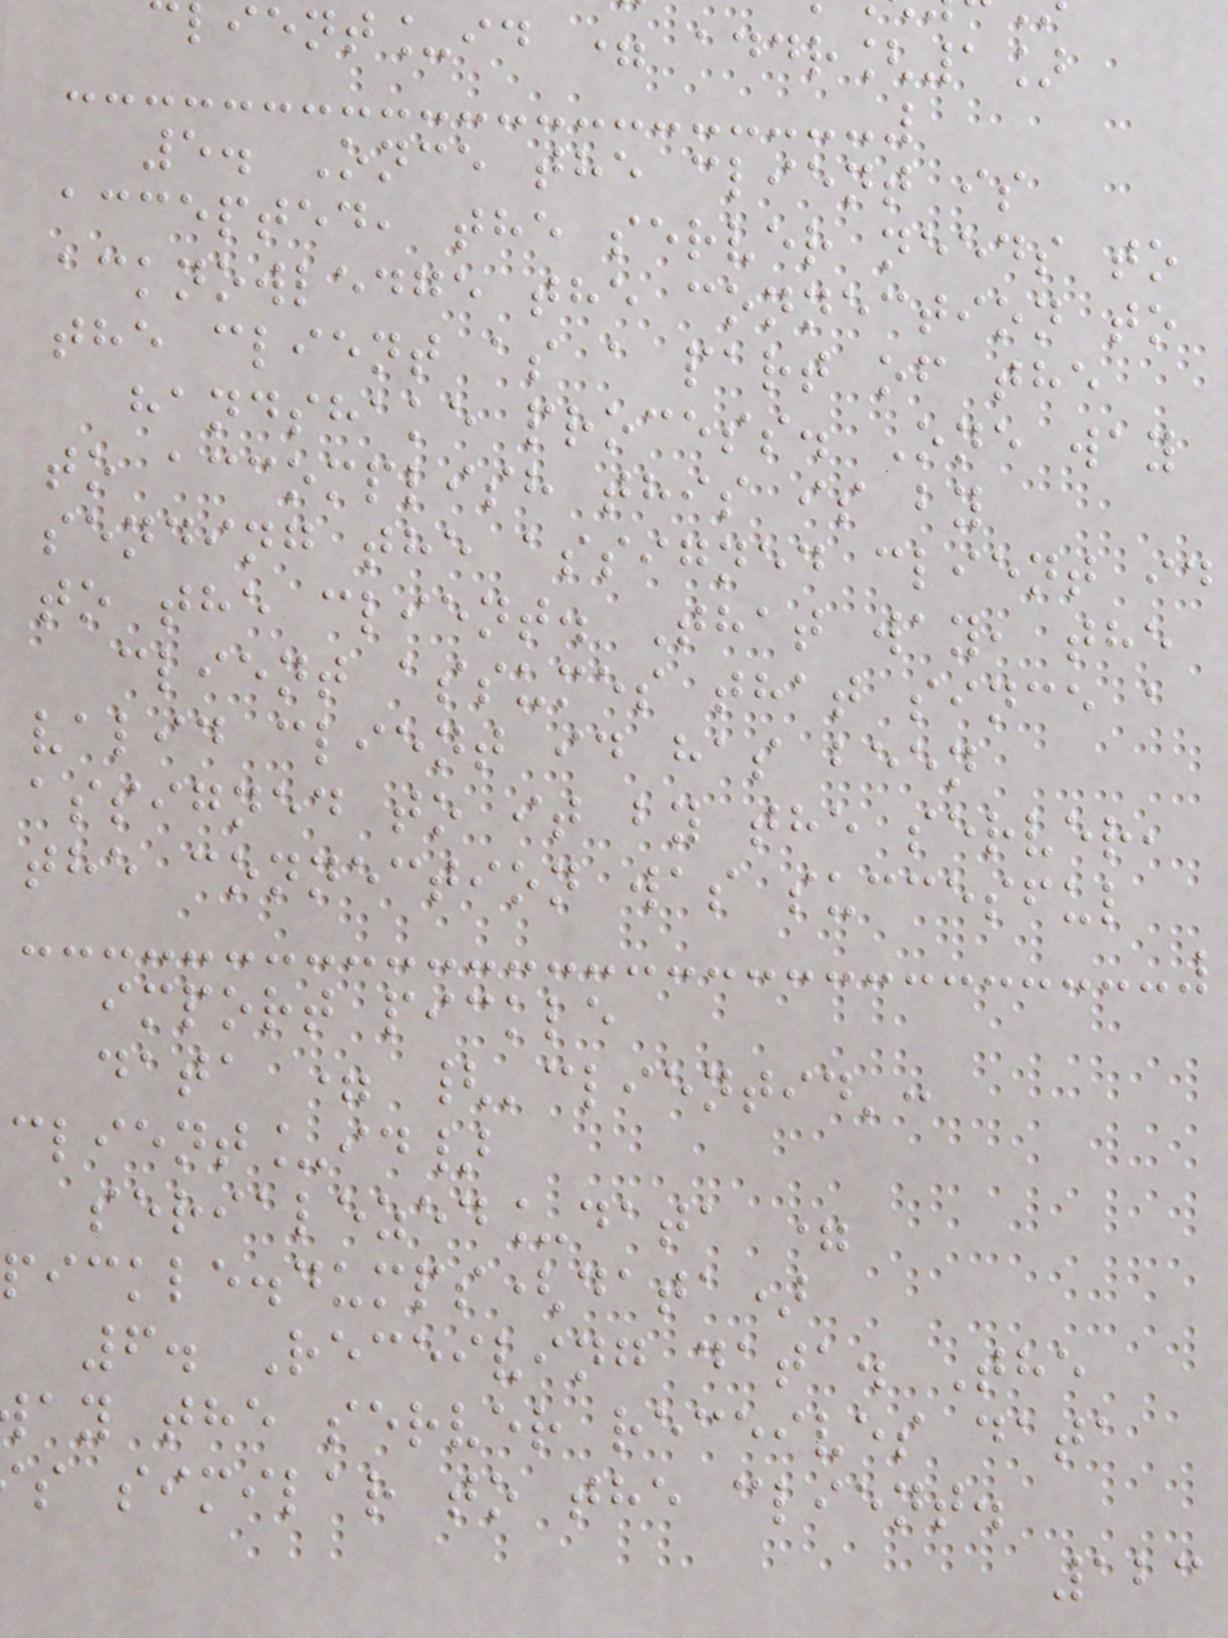lient_id = addr[1]
5. Once the client is
accepted, the server needs to
acknowledge the connection to
the client as a part of the
handshake process. One way
to accomplish this is by
sending the assigned client id
to the client. That way, the
client assumes that since a
valid client id has been
assigned to it by the server,
the connection was succesful
import pickle
data = {'clientid':
client_id}
serialezed_data =
pickle.dumps(data)
6. Receiving data. The
ay the server receives data
s similar to the client.
123
